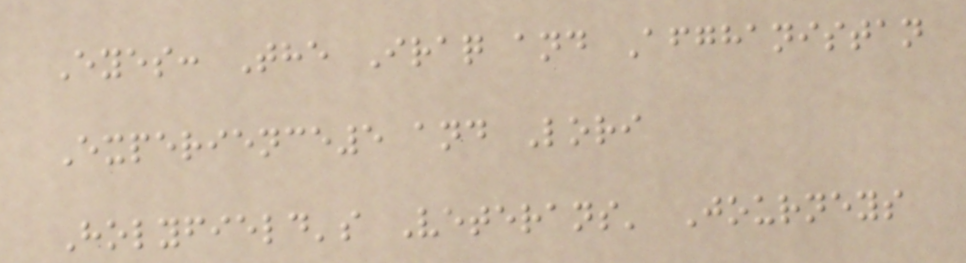Eyes: The Iraq and Afghanistan
Experience5 and Lori
Holyfield's Veterans' Journeys
